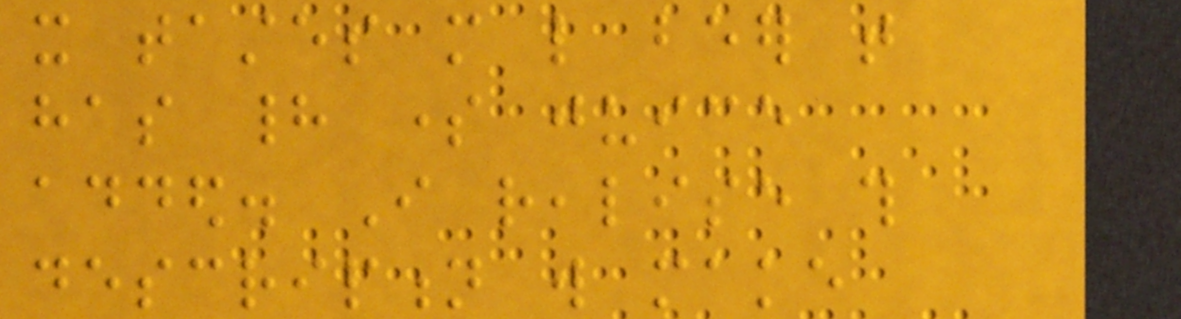it tastes more like beer that
has had some juice
added. I realise this
description will make
